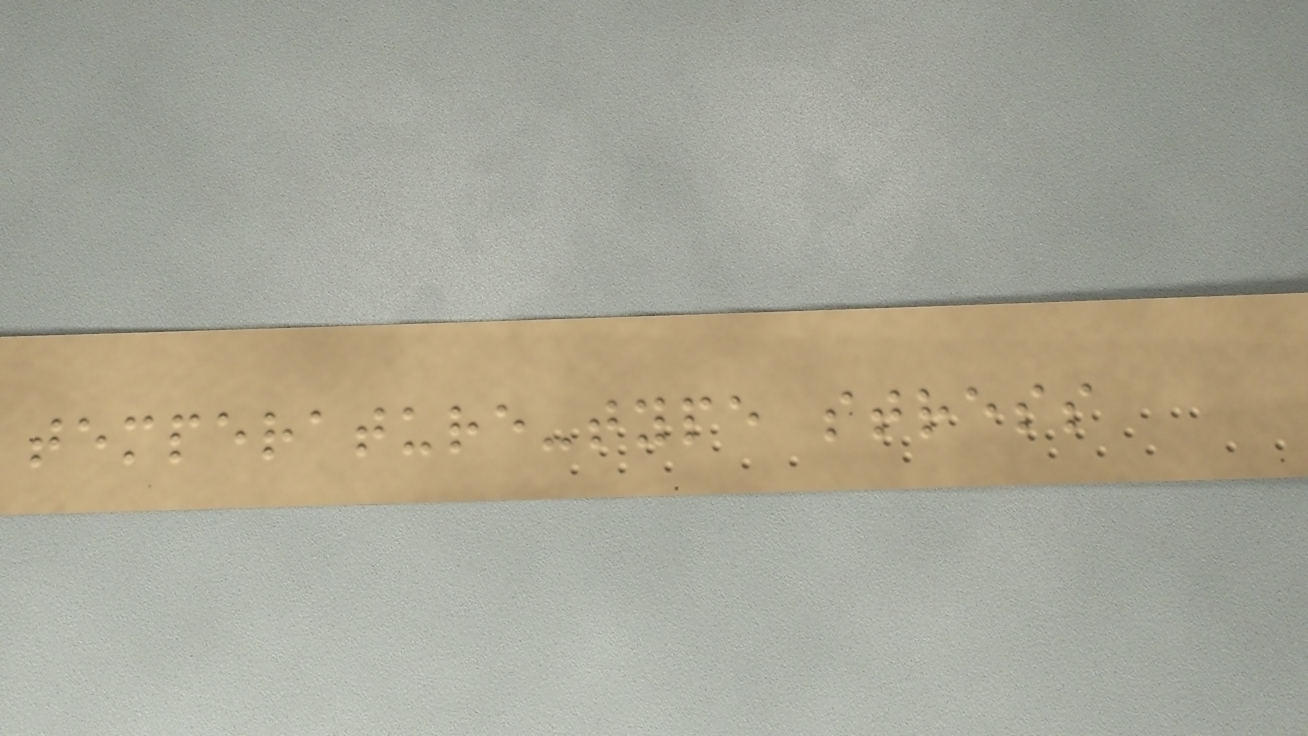temperature-type stress
